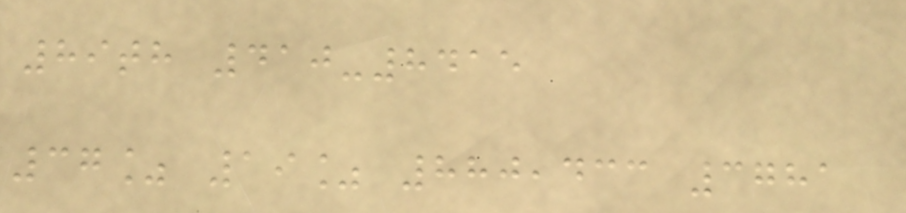89th 410-8415
37% 19% 880,433 3781
